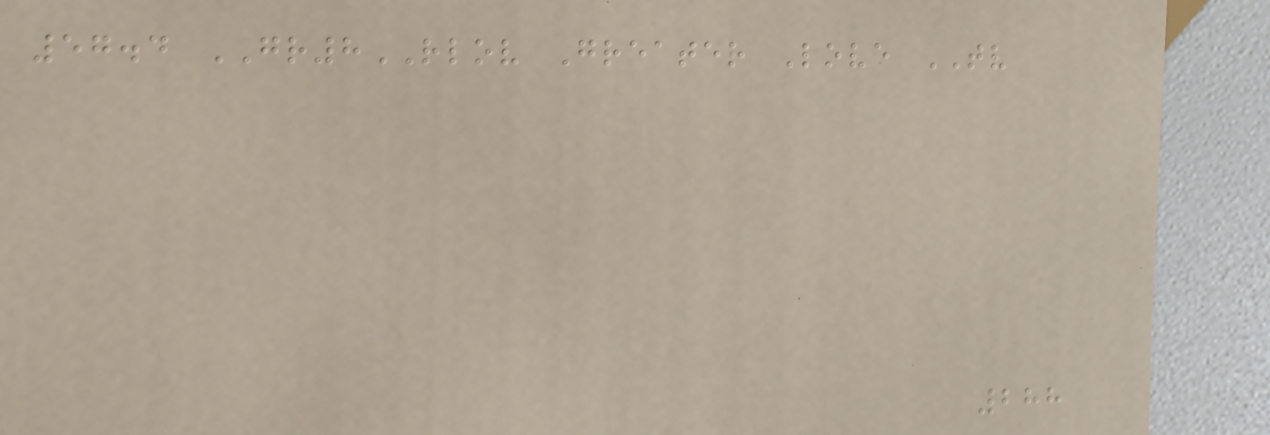57.4 GR8RLOV Greater Love TV
288
